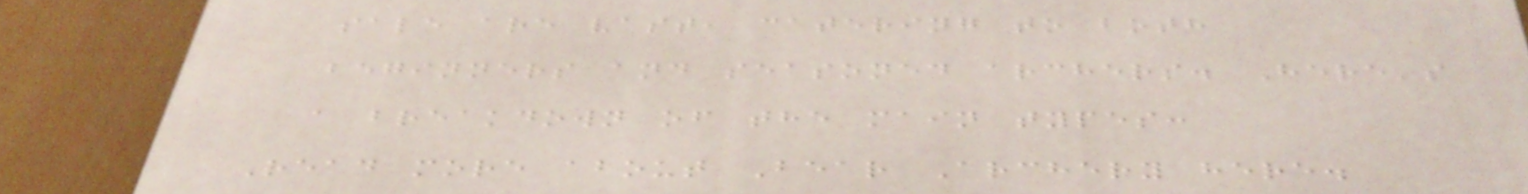sale are vast, catering to both
beginners and seasoned archers. Here's
a breakdown of the main types:
Read more about Bear Archery here.
